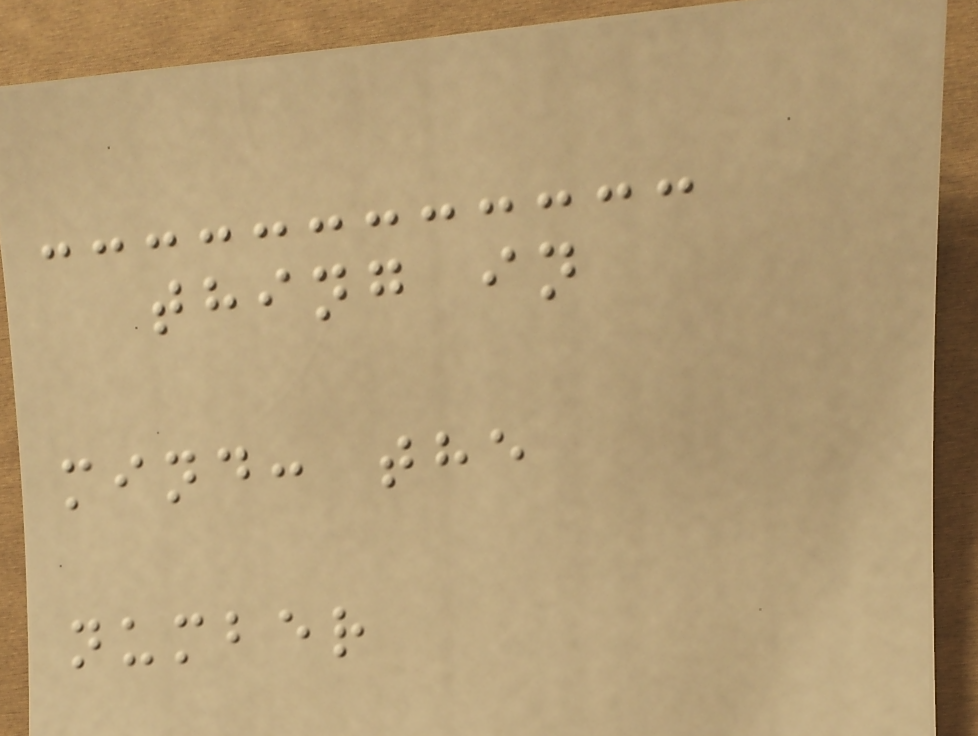thing in
mind: the
number
